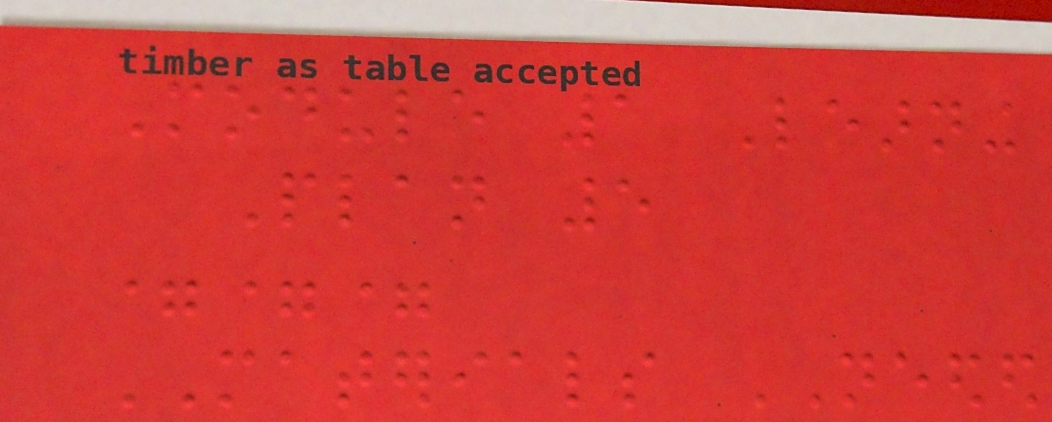Module 1 Learning
Plan 5
===
MATERIALS NEEDED
